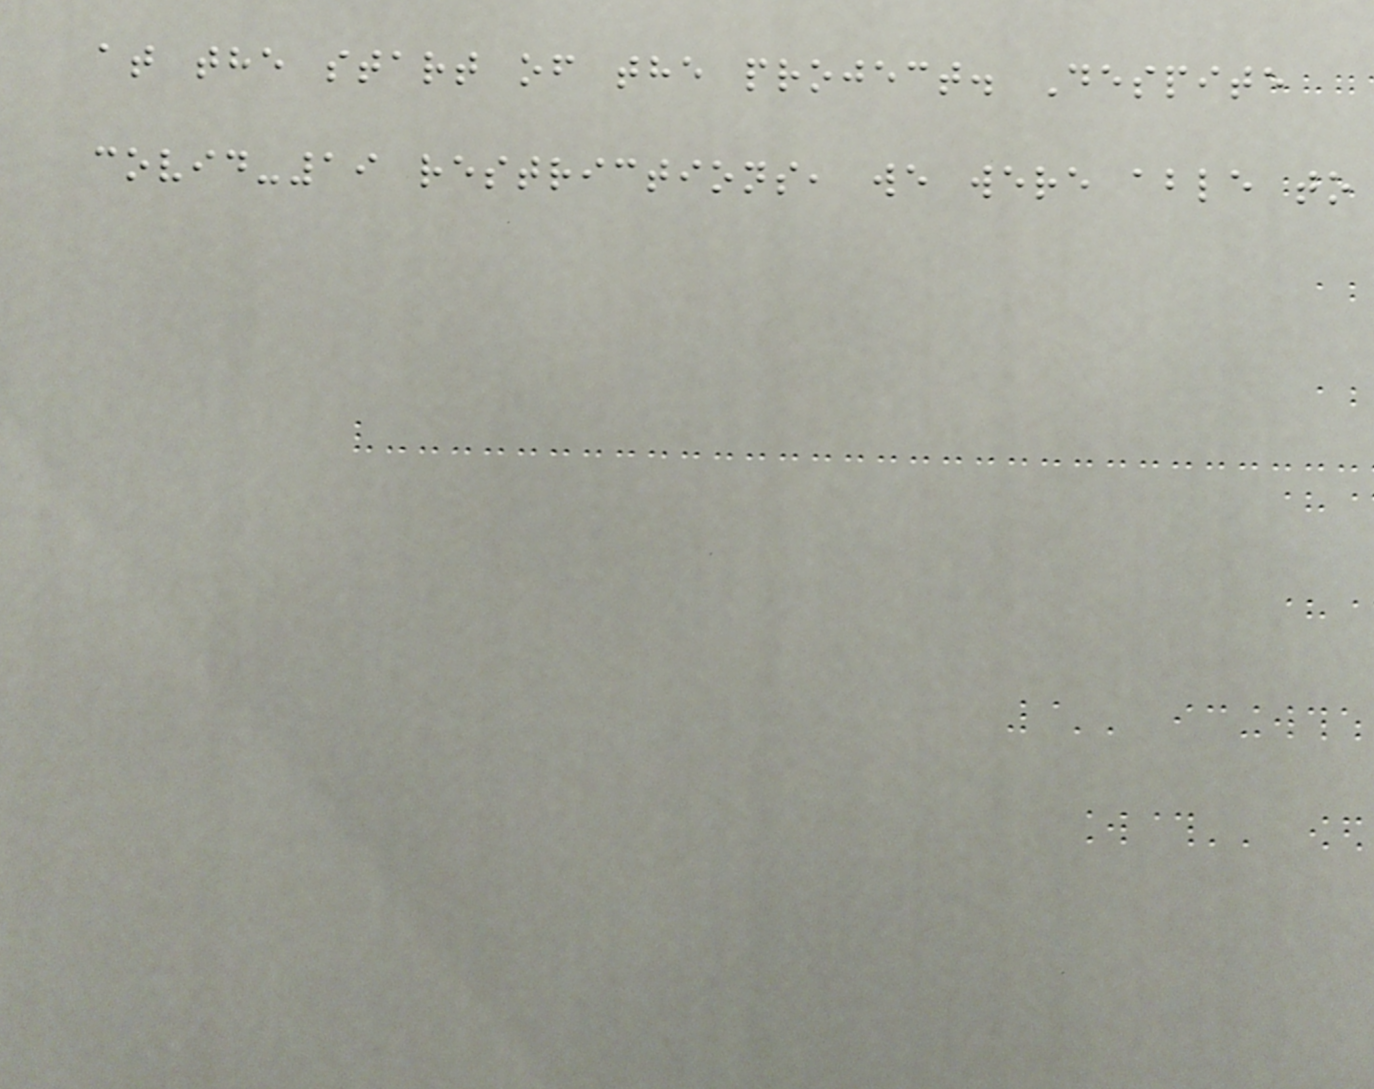at the start of the project. Despite
covid-19 restrictions, we were able to
